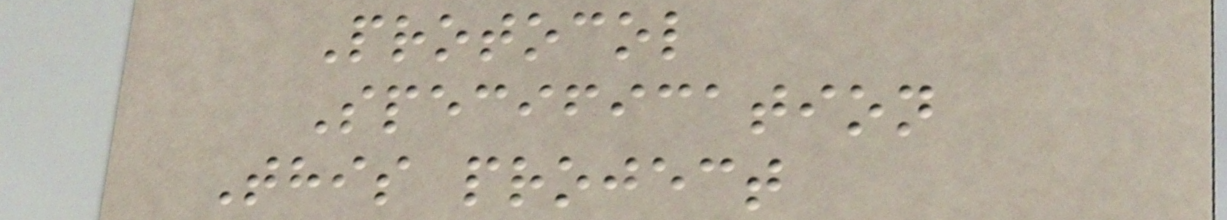Protocol
Specification
This project
